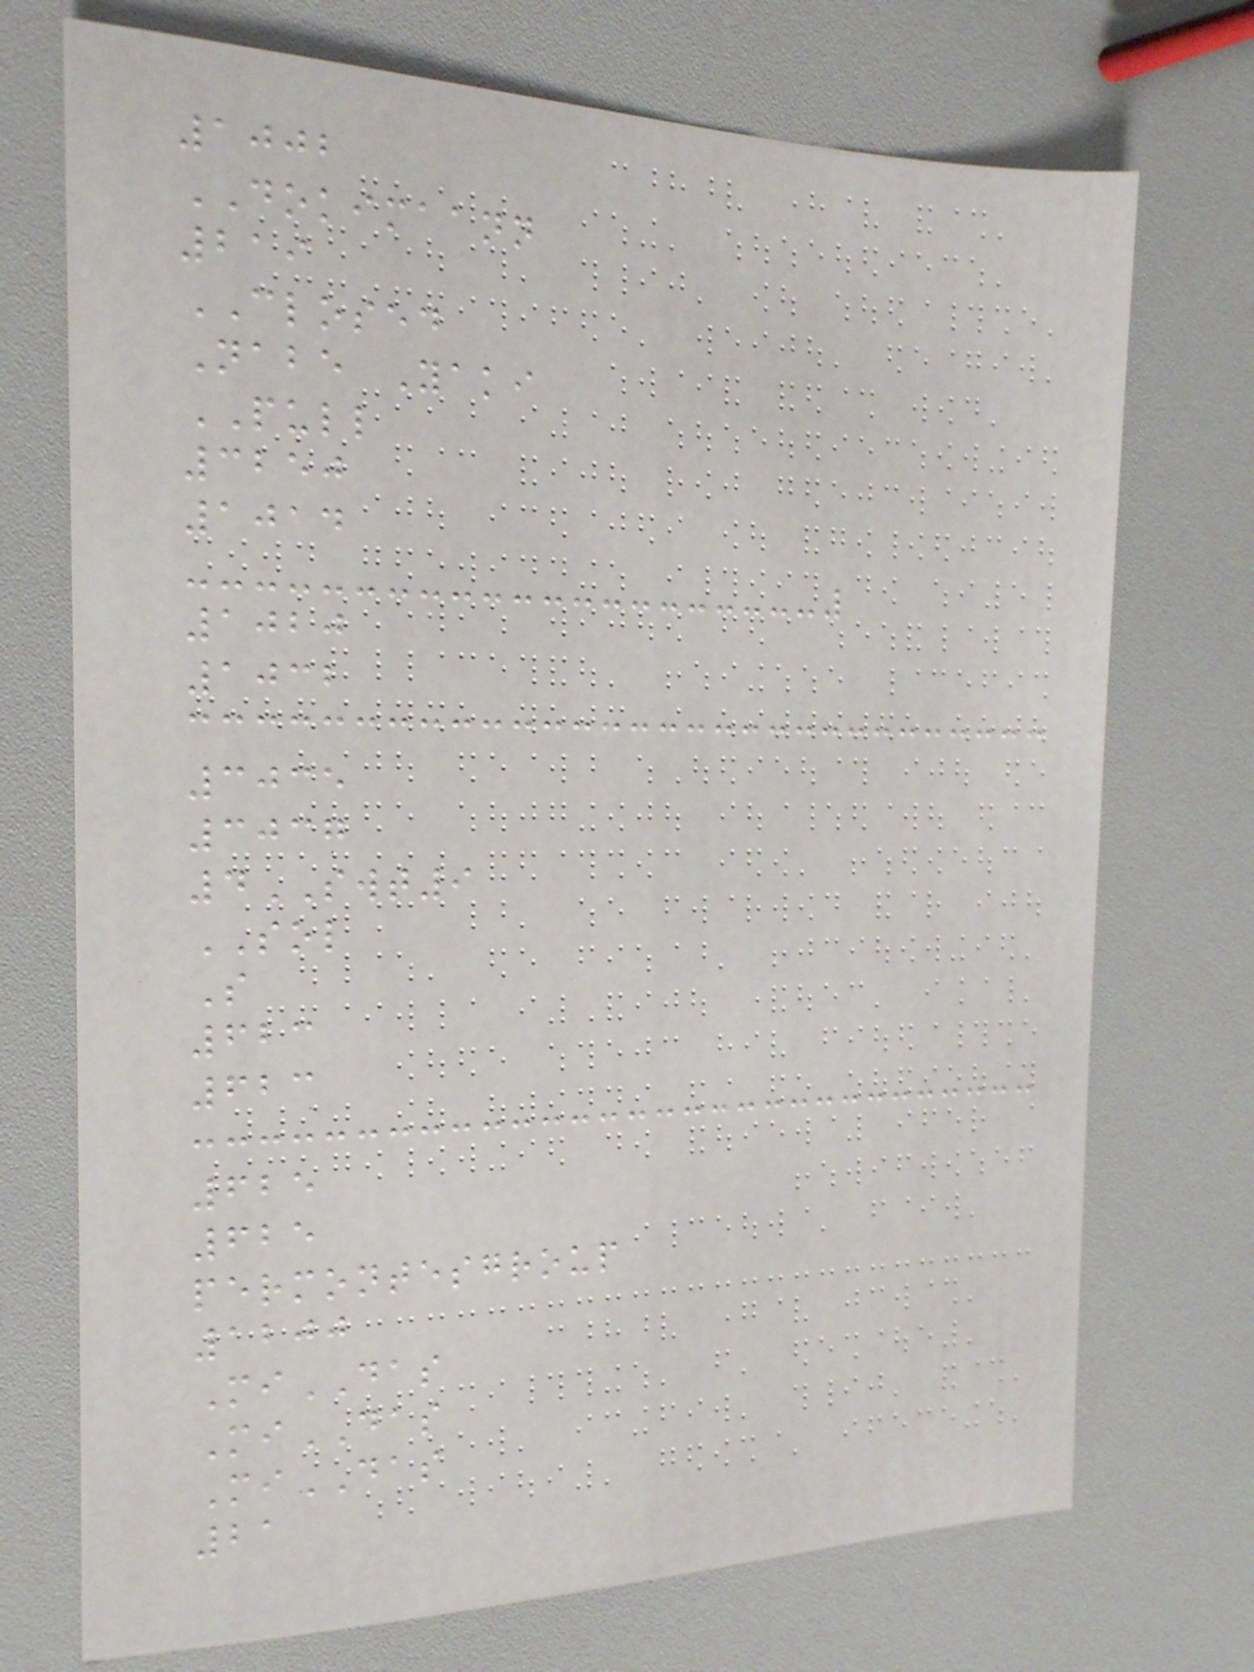1002
DOKIMAANN
219
CLOSED
Nabe Yaki
PULL
3250
1014
1020
1032
3035
3037
4SWT9
SOL
S
623
623
625
625
permontesgroup
1200
MiDAS
MiDAS
MiDAS
21
